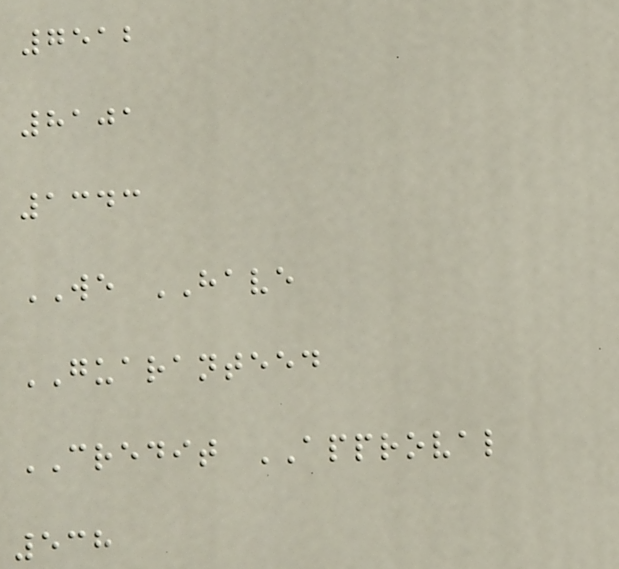7512
8101
1343
WE HAVE
GUARANTEED
CREDIT APPROVAL
538
